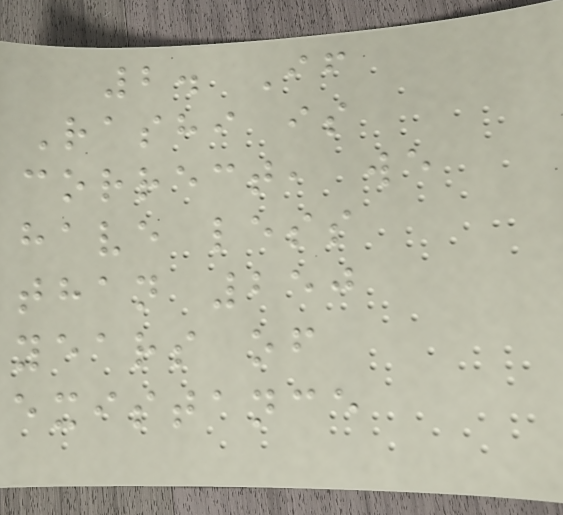2. If
Rashi is
correct, we
have less
than 250
years of
existance
